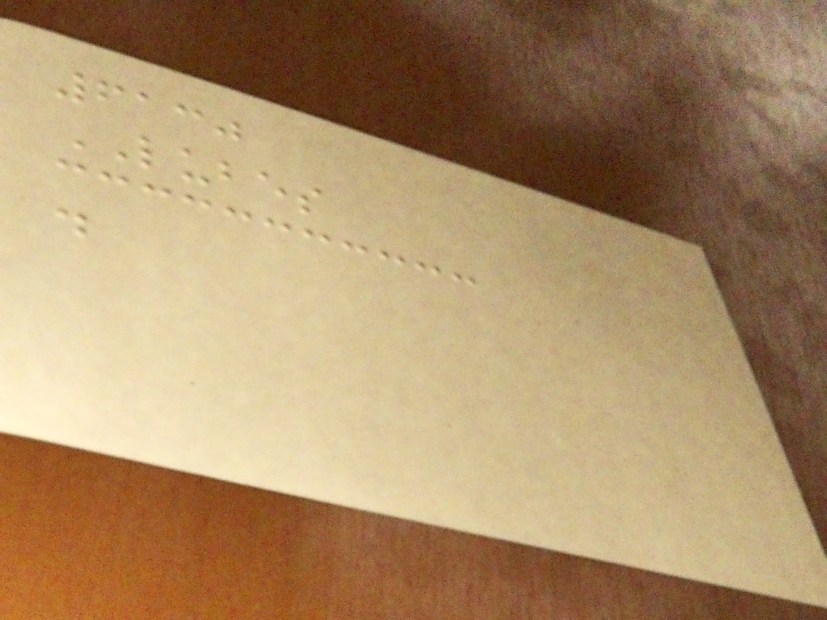6130
LUBES
d
